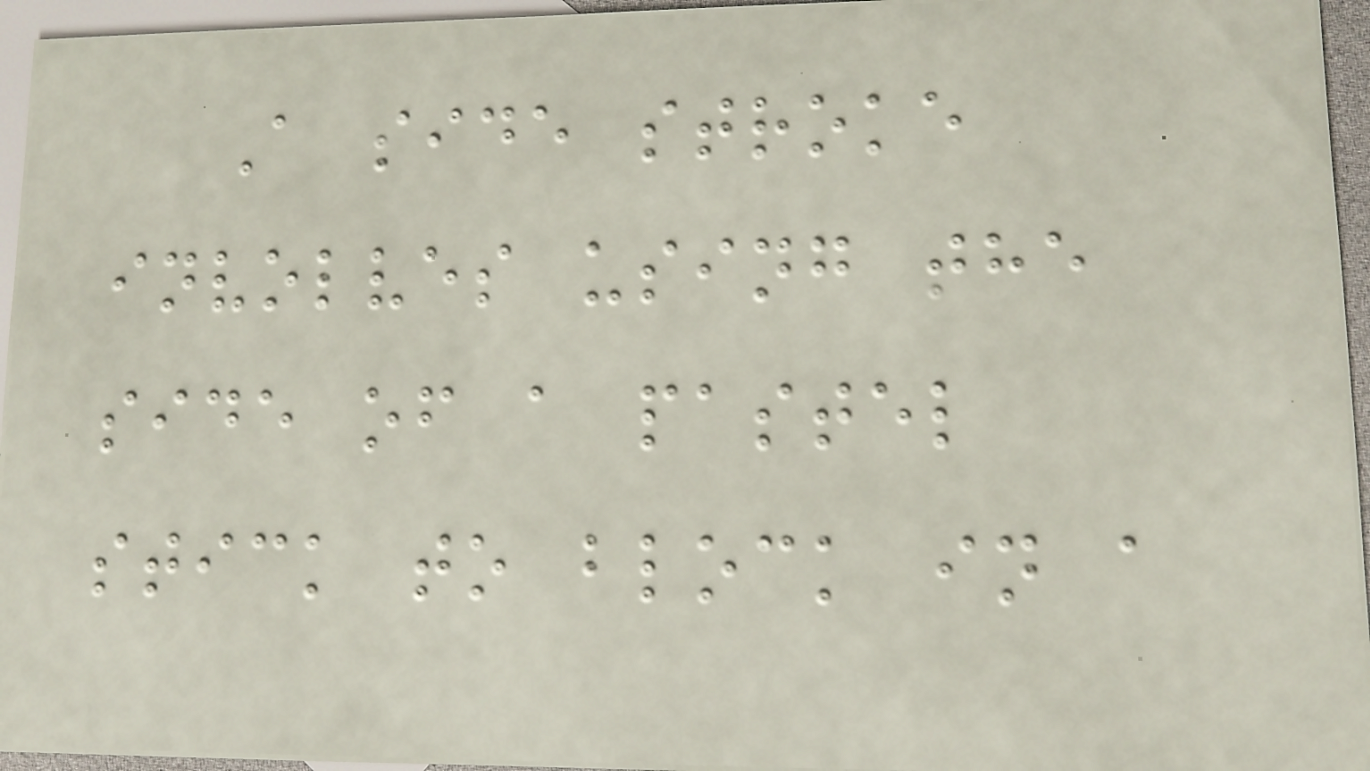A side stroke
involves using the
side of a pastel
stick to block in a
